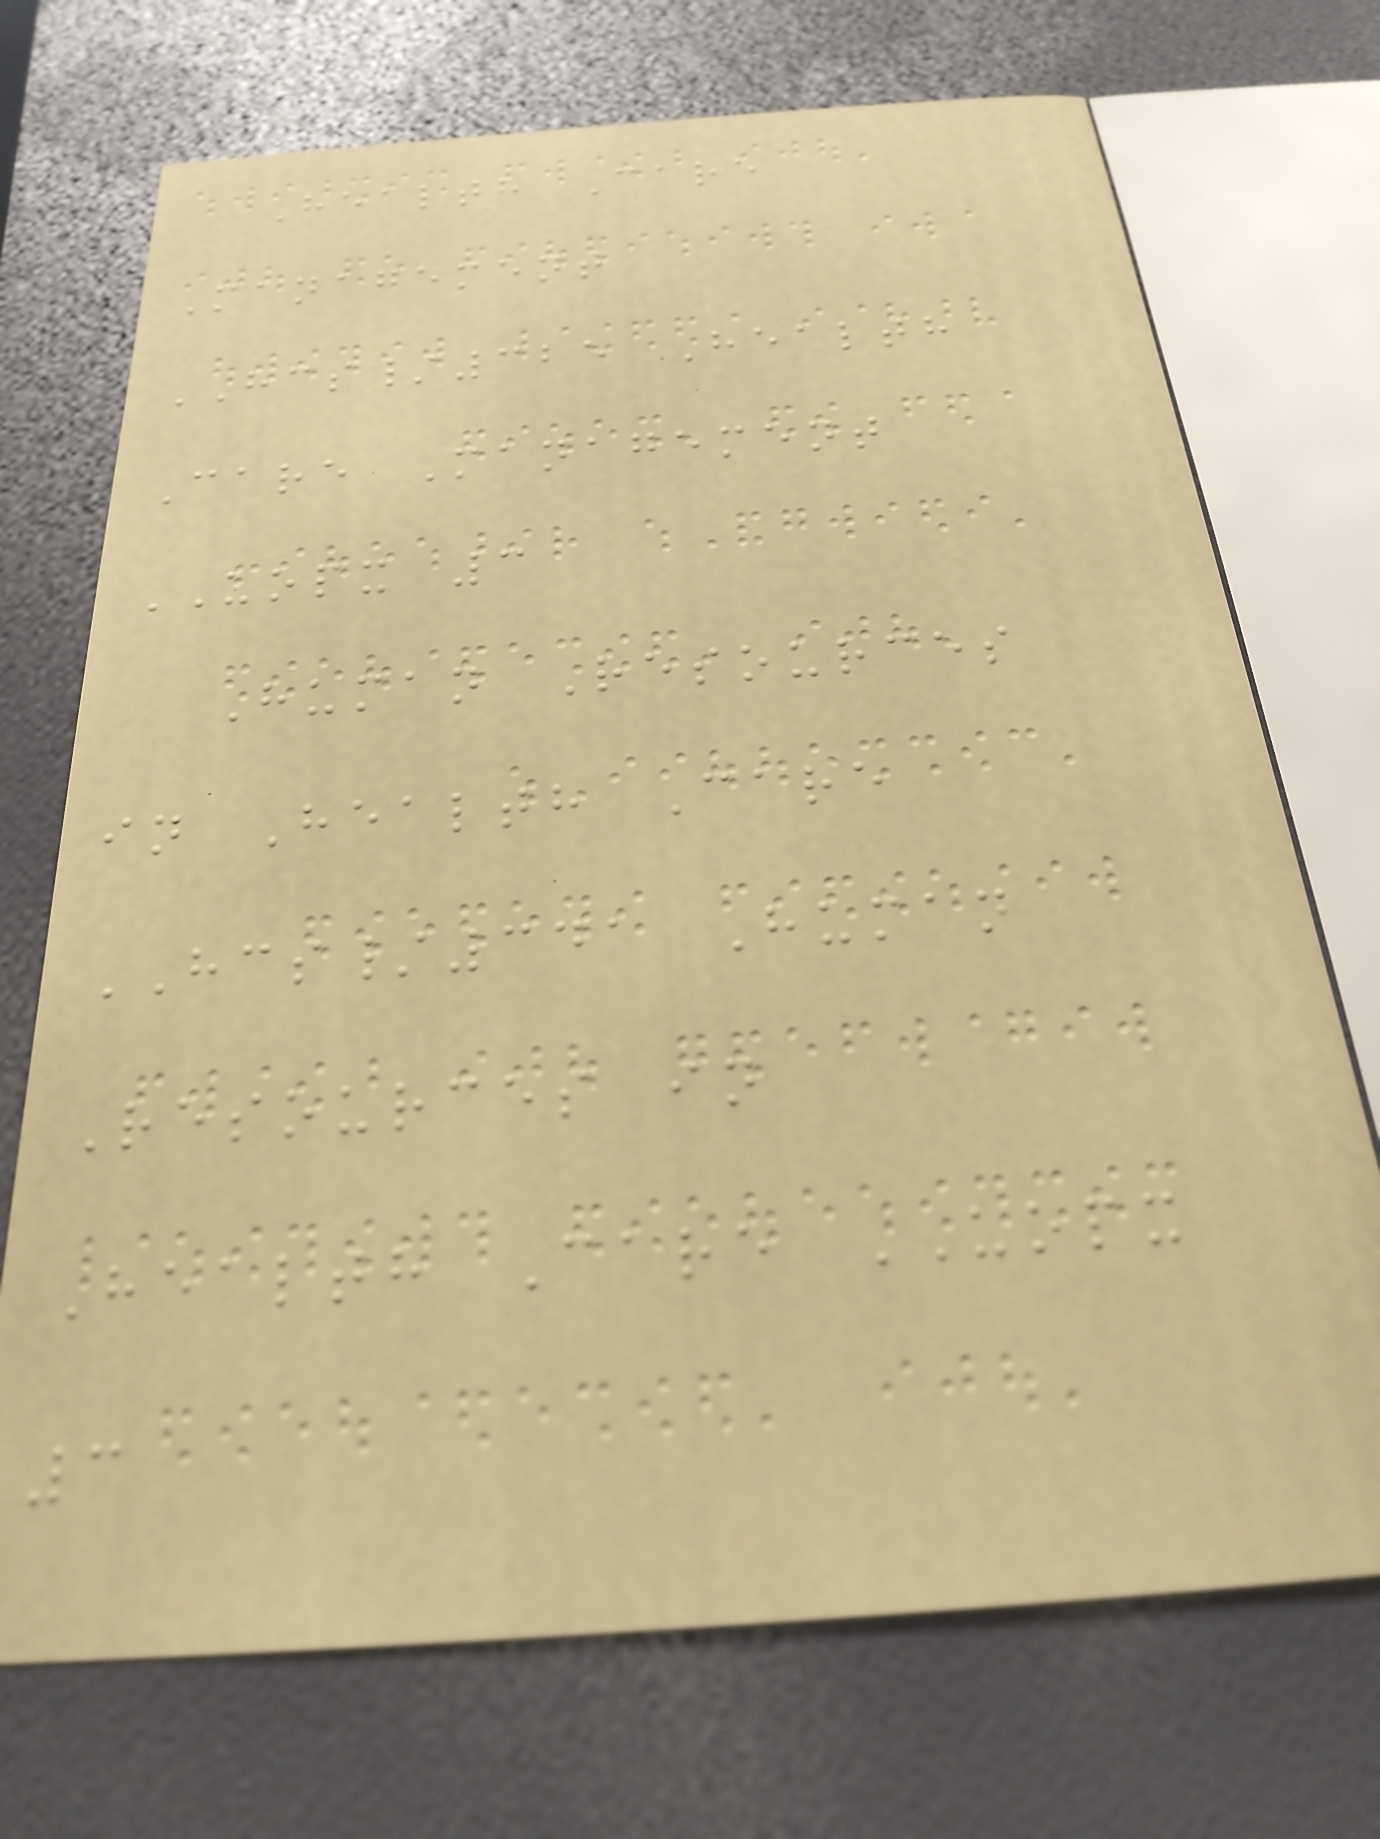Health Care
Management
HCS/325 Health
Care Management
UOPX 3
Human Resources
in Health Care
HCS/341 Human
Resources in
Health Care UOPX
3
